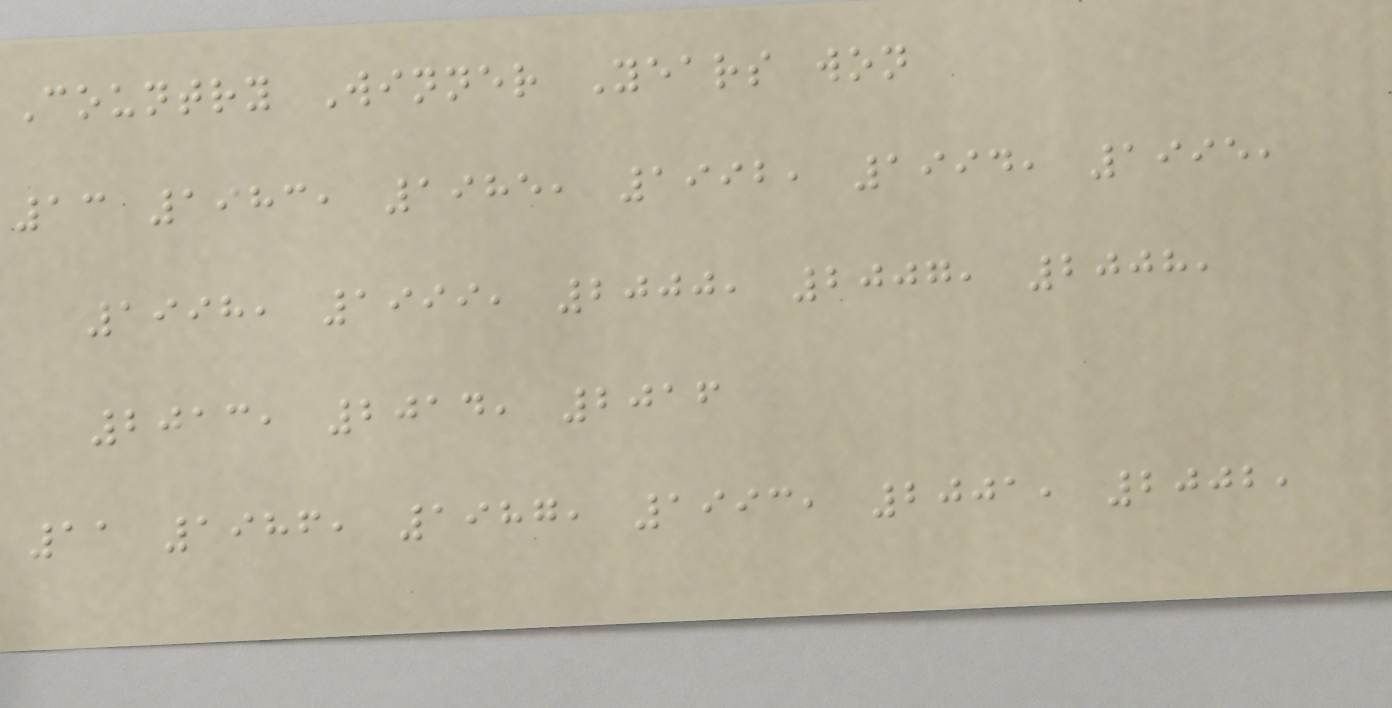Country Winner Years won
13 1983, 1985, 1992, 1994, 1995,
1998, 1999, 2000, 2007, 2008,
2013, 2014, 2016
11 1986, 1987, 1993, 2001, 2002,
